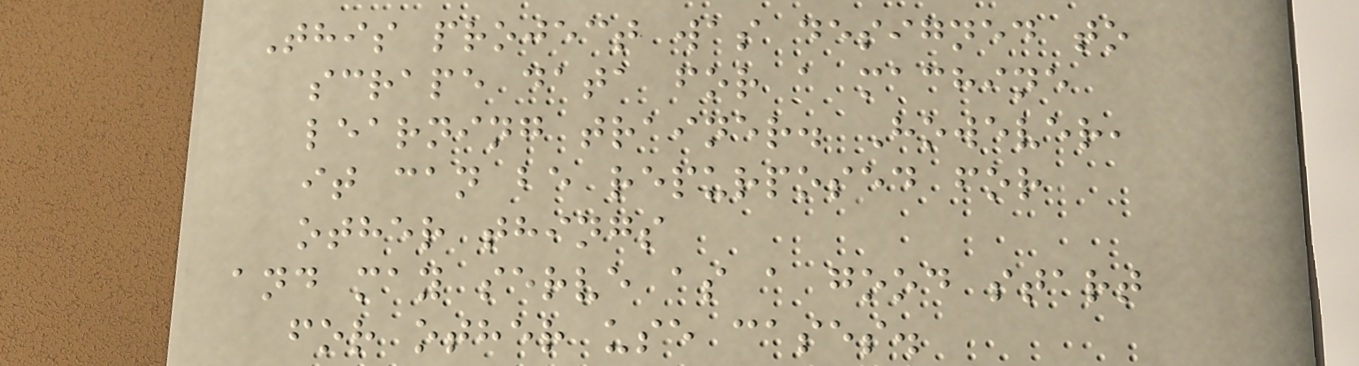This project was designed to
scrape data for a machine
learning trainer. However,
it can be repurposed for
other things
and may serve as a good start
for other use cases.
